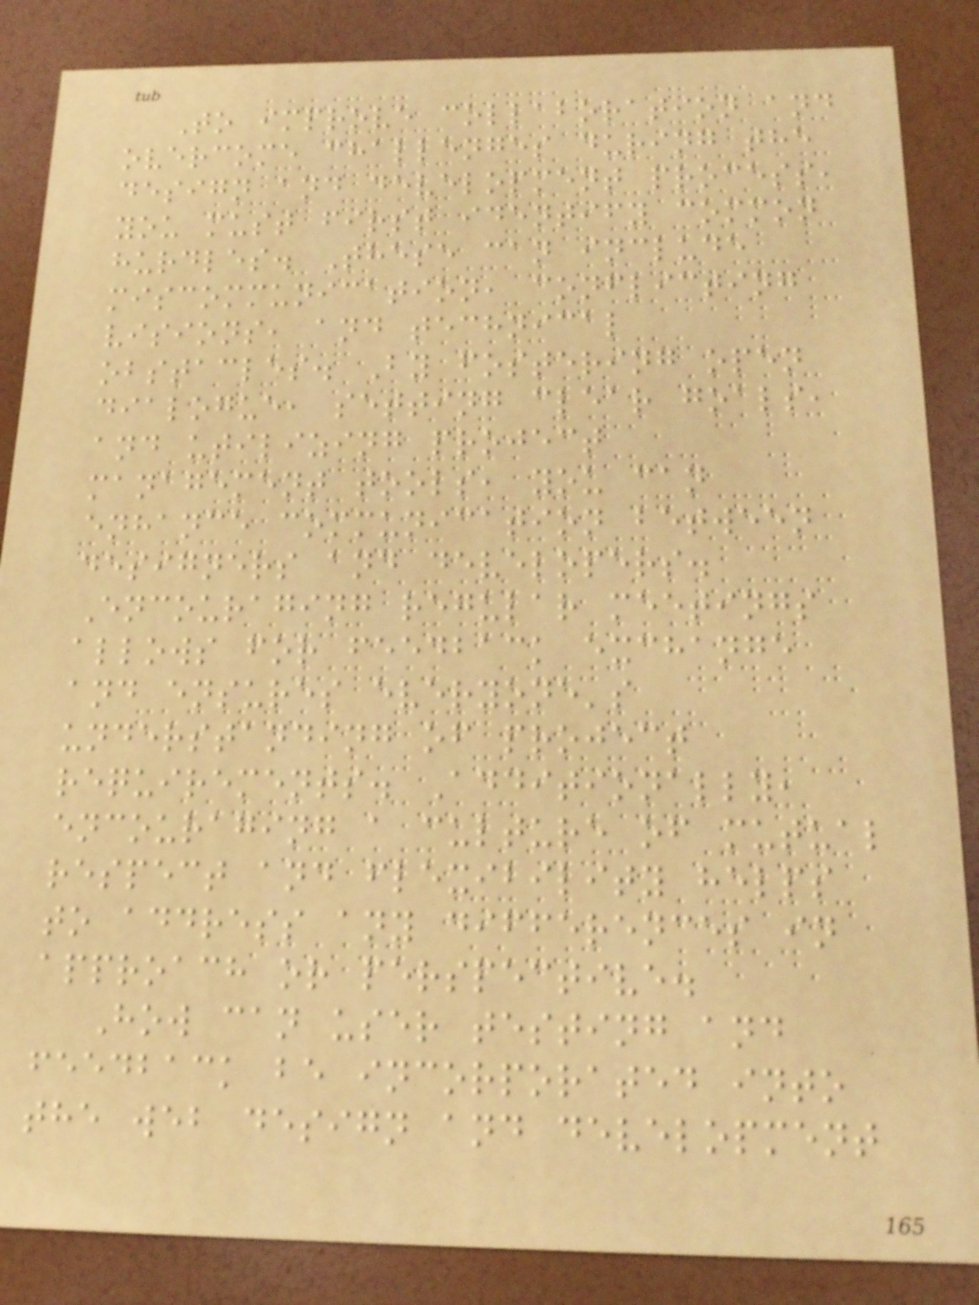To improve collaboration and
overcome challenges during the
design and development process,
you must first identify common
hurdles. These can include
miscommunication, conflicting
visions, and technical
obstacles. By fostering open
dialogue, setting clear goals,
and utilizing project
management tools, you can
enhance communication between
designers and developers.
Encouraging regular meetings
allows for feedback exchange
and ensures everyone's
understanding of project
requirements. Additionally,
encouraging a culture of mutual
respect and flexibility helps
to address any differences in
approach or perspective.
How can user testing and
feedback be incorporated into
the web design and development
